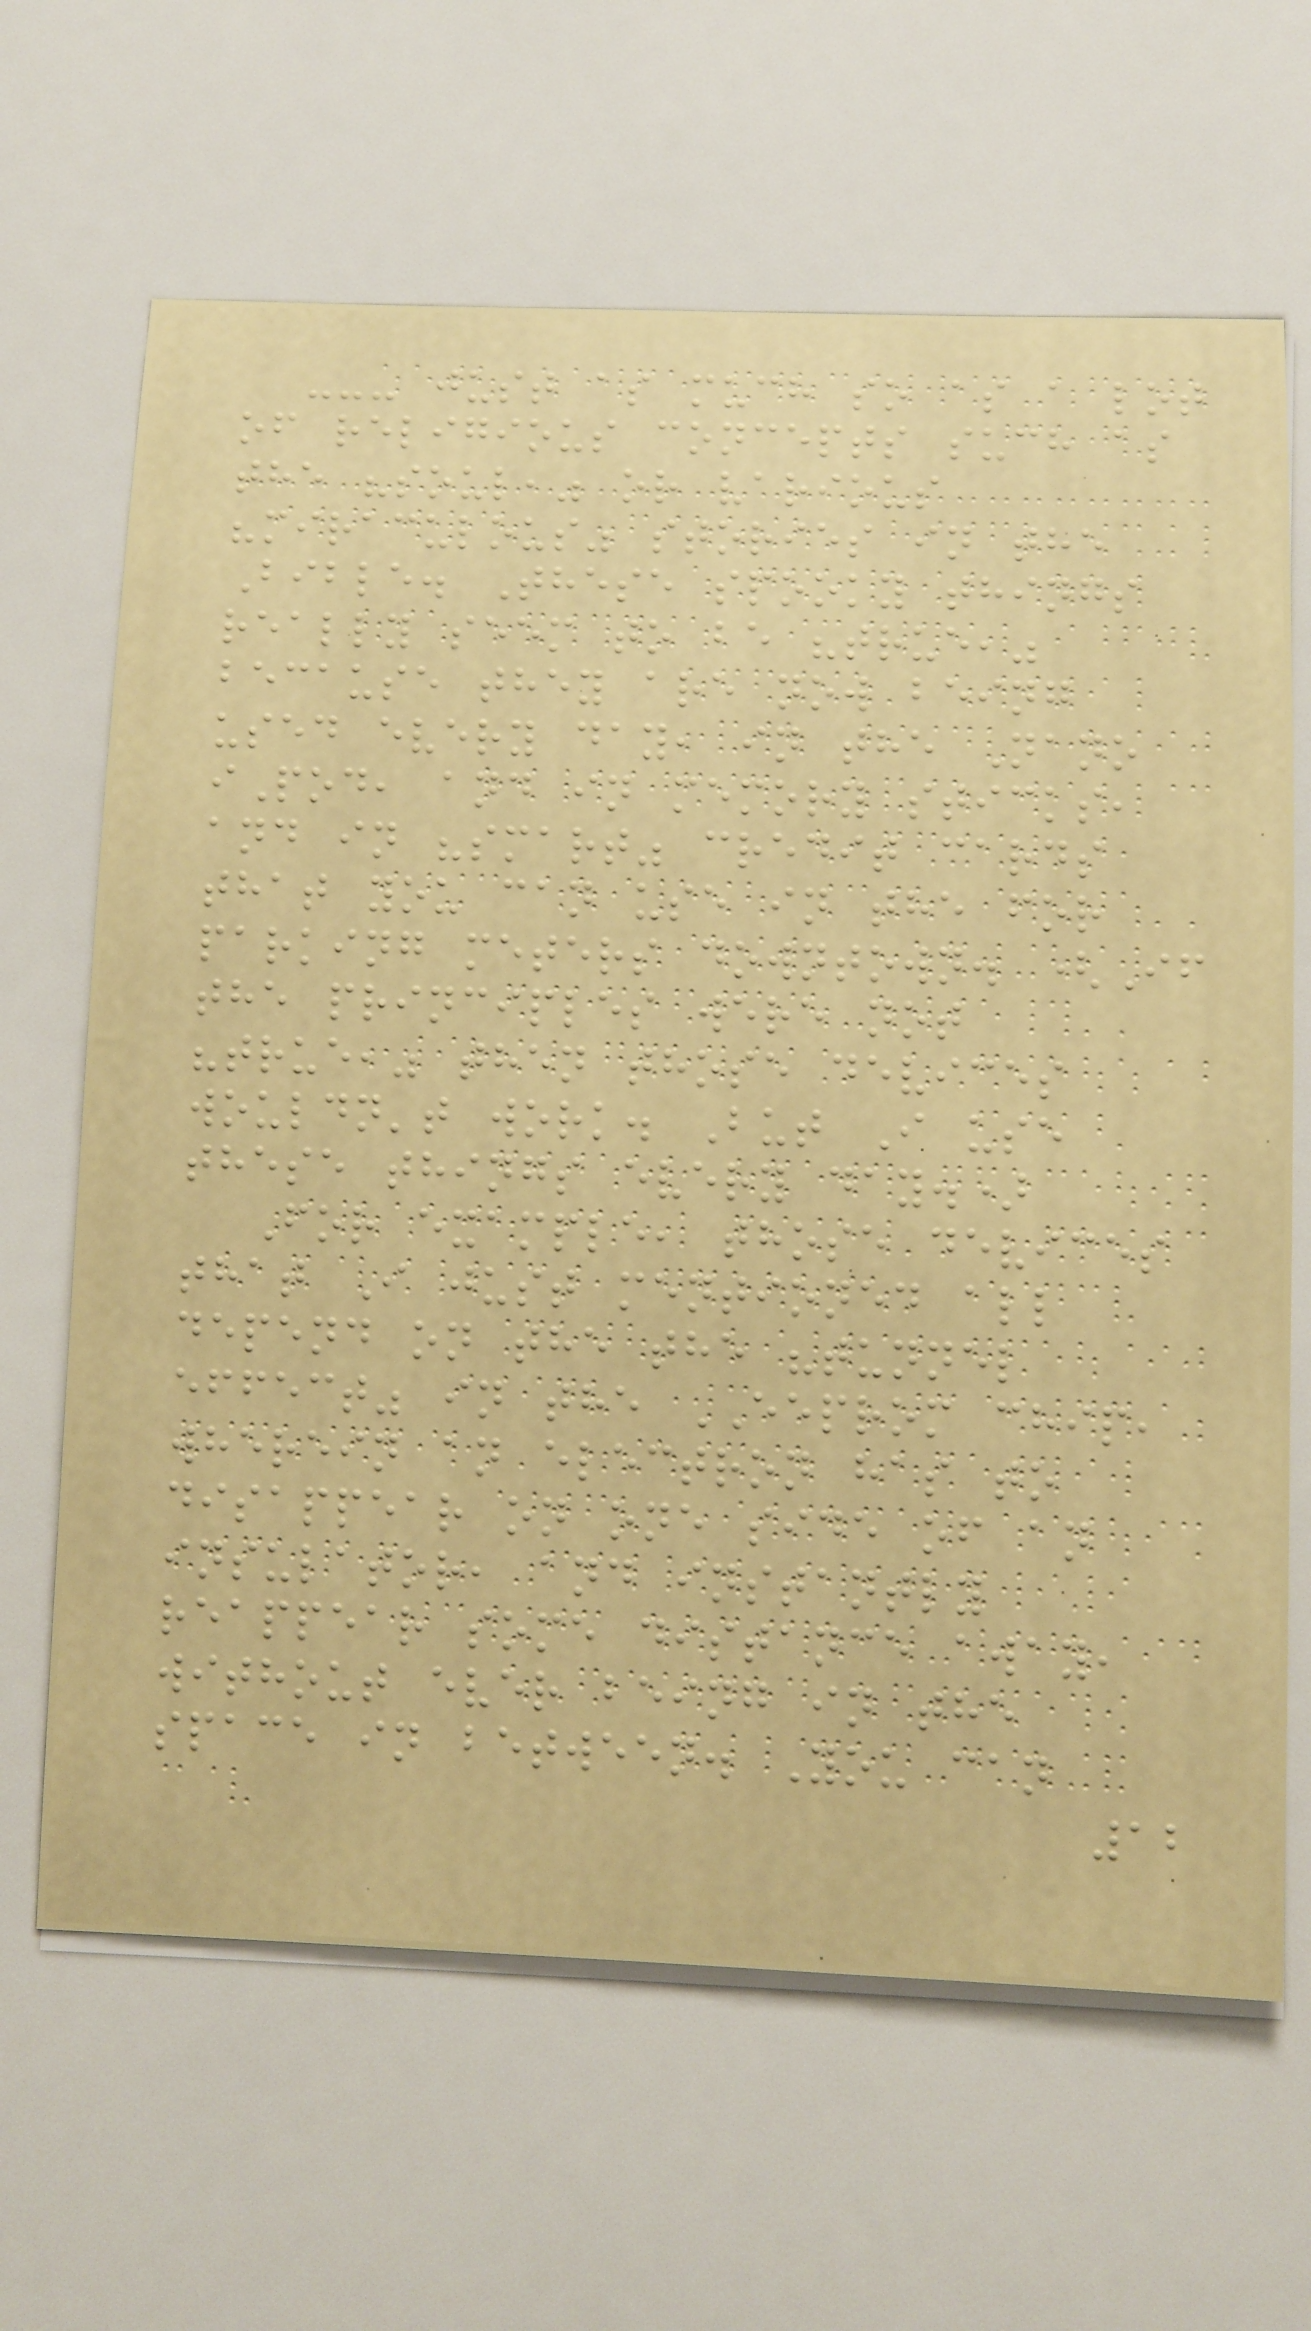--- just as much so as a lot
of religious concepts such as
the "soul," or various
"miraculous" stories in the
Bible. These spooky things
really seem to be "true,"
because they are now being
used every day, in the Nano
iPod, and in memory sticks,
and in "smart" credit cards
that you can use in the for
parking meters downtown. (If
the principles were not
"true," then those devices
wouldn't work. But I use
these things every day.)
For example, those devices
that I just mentioned all
depend on the the "tunnel
effect" in the EEPROM chip,
wherein an electron has to
disappear on one side of an
insulator, and instantly
reappear some distance away,
without ever being in the
space in between. You can
12
